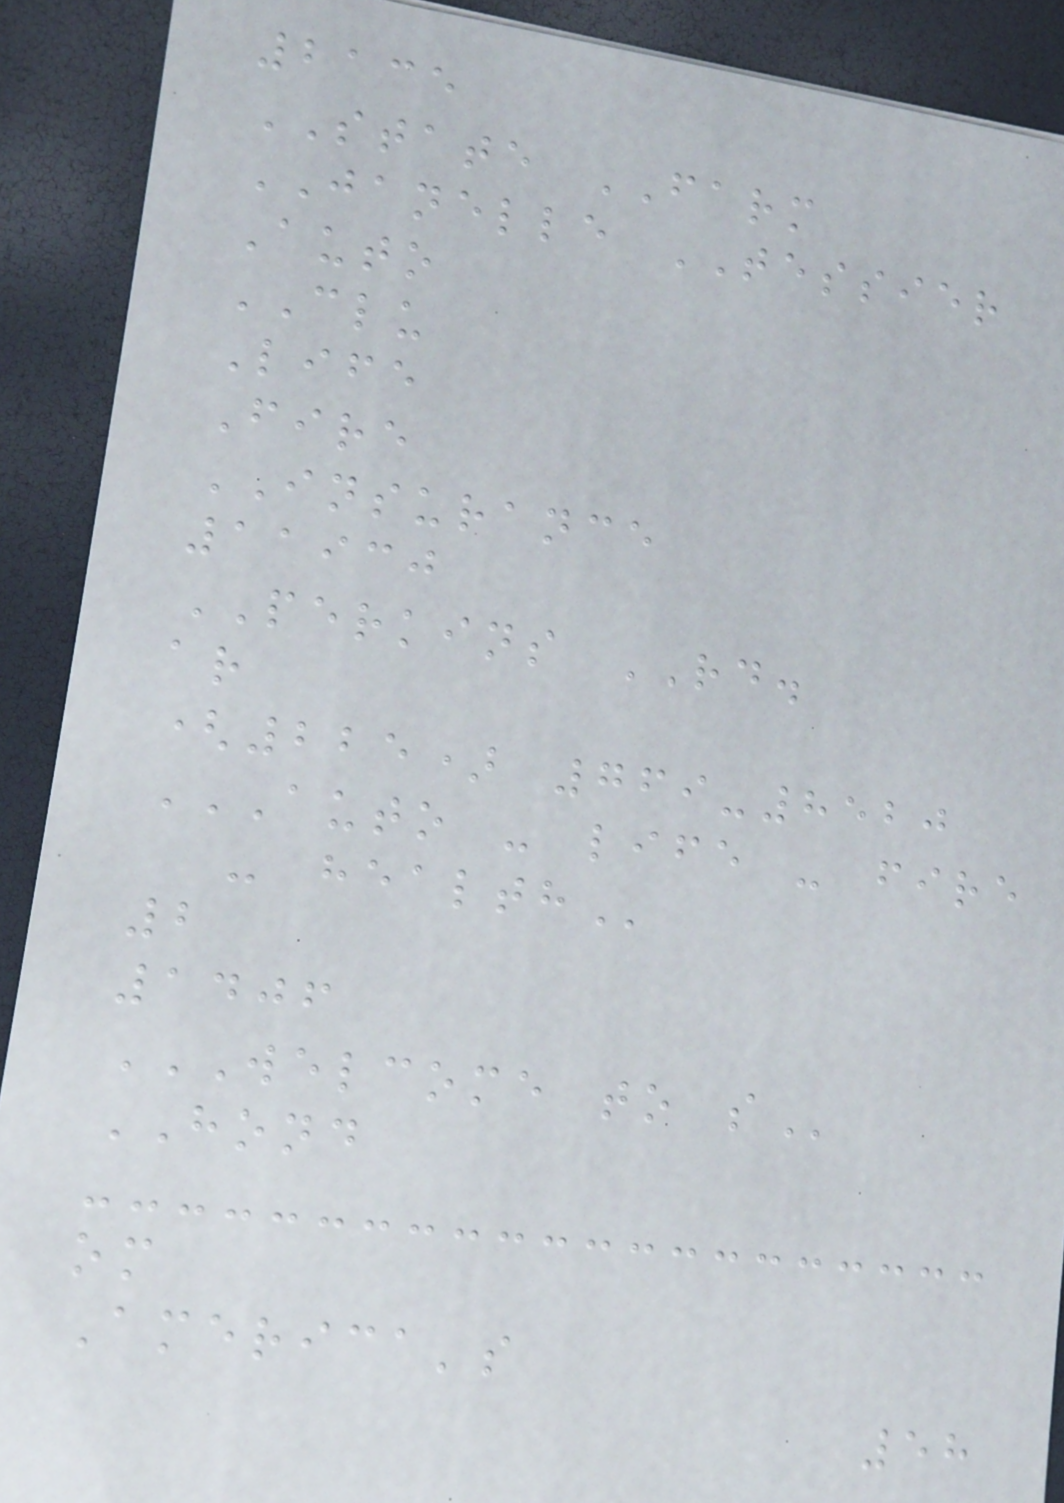2135
STATE FARM
JANELLE TESSIER
Auto
CLU
Life
Fire
INSURANCE
11930
PERKINS RD.
ar
(225) 769-8520
AUTO - LIFE - FIRE
- HEALTH
2
1406
WELCOME TO S
HOND
om
America's
58
